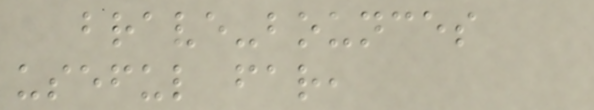brave-bounces
useful far,
